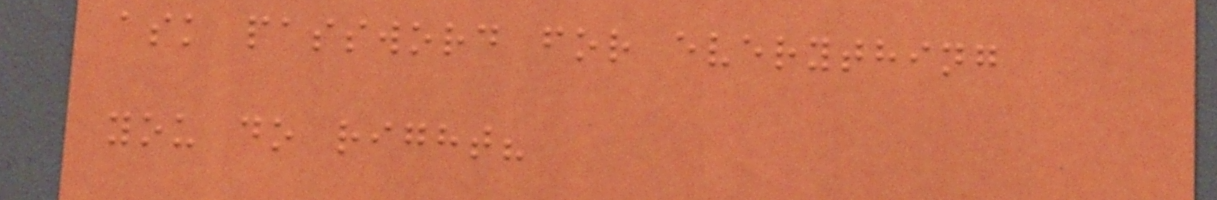ask password for everything
you do right?
